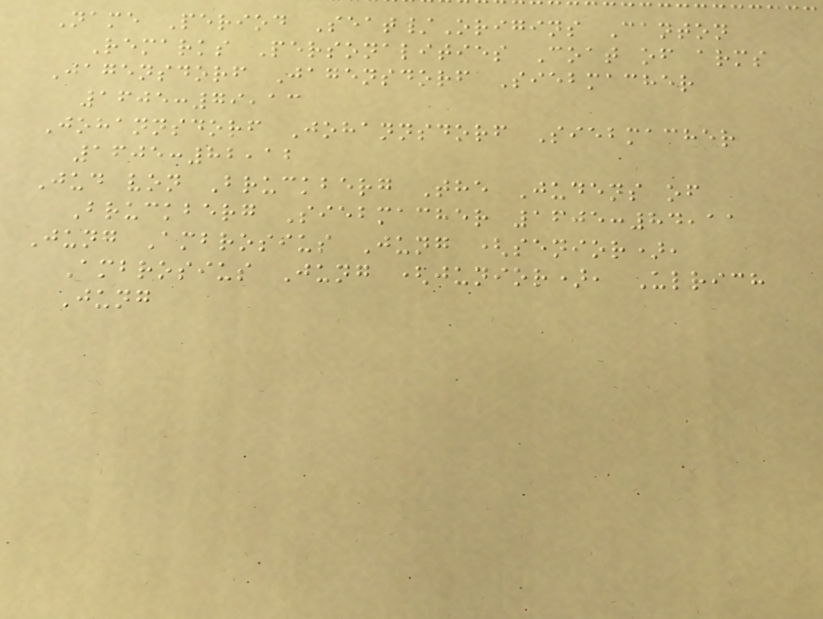Name Period Seat/Origins Canton
Remarks Personalities Coat of arms
Jagensdorf Jagensdorf Siebmacher
1605:79,13
Johannsdorf Johannsdorf Siebmacher
1605:82,12
Jud von Bruckberg The Judens of
Bruckberg Siebmacher 1605:84,11
Jung Ambrosius Jung (senior),
Ambrosius Jung (junior), Ulrich
Jung
